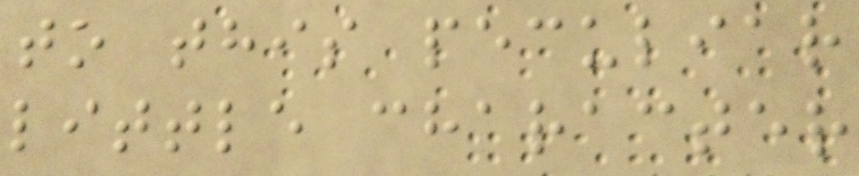to this peculiar
little character
